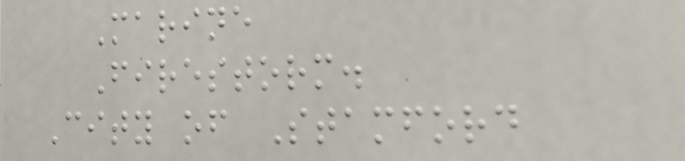Marine
Firestorm.
City of Stamford
